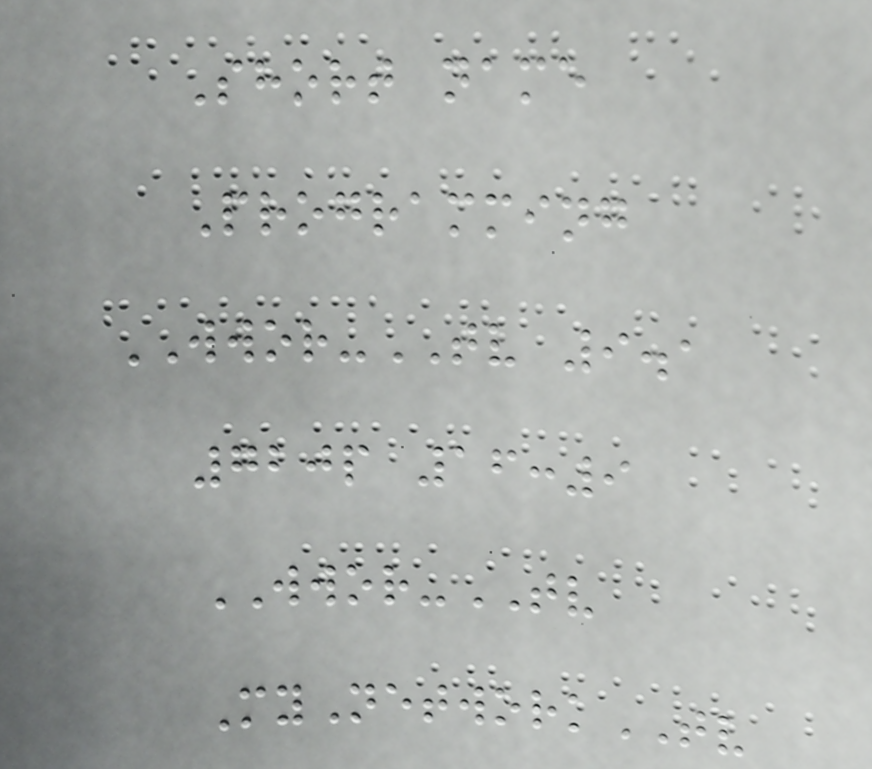Short name
Programming
WWOR-TV 9.1
720p 16:9
WWOR-TV
MyNetworkTV
